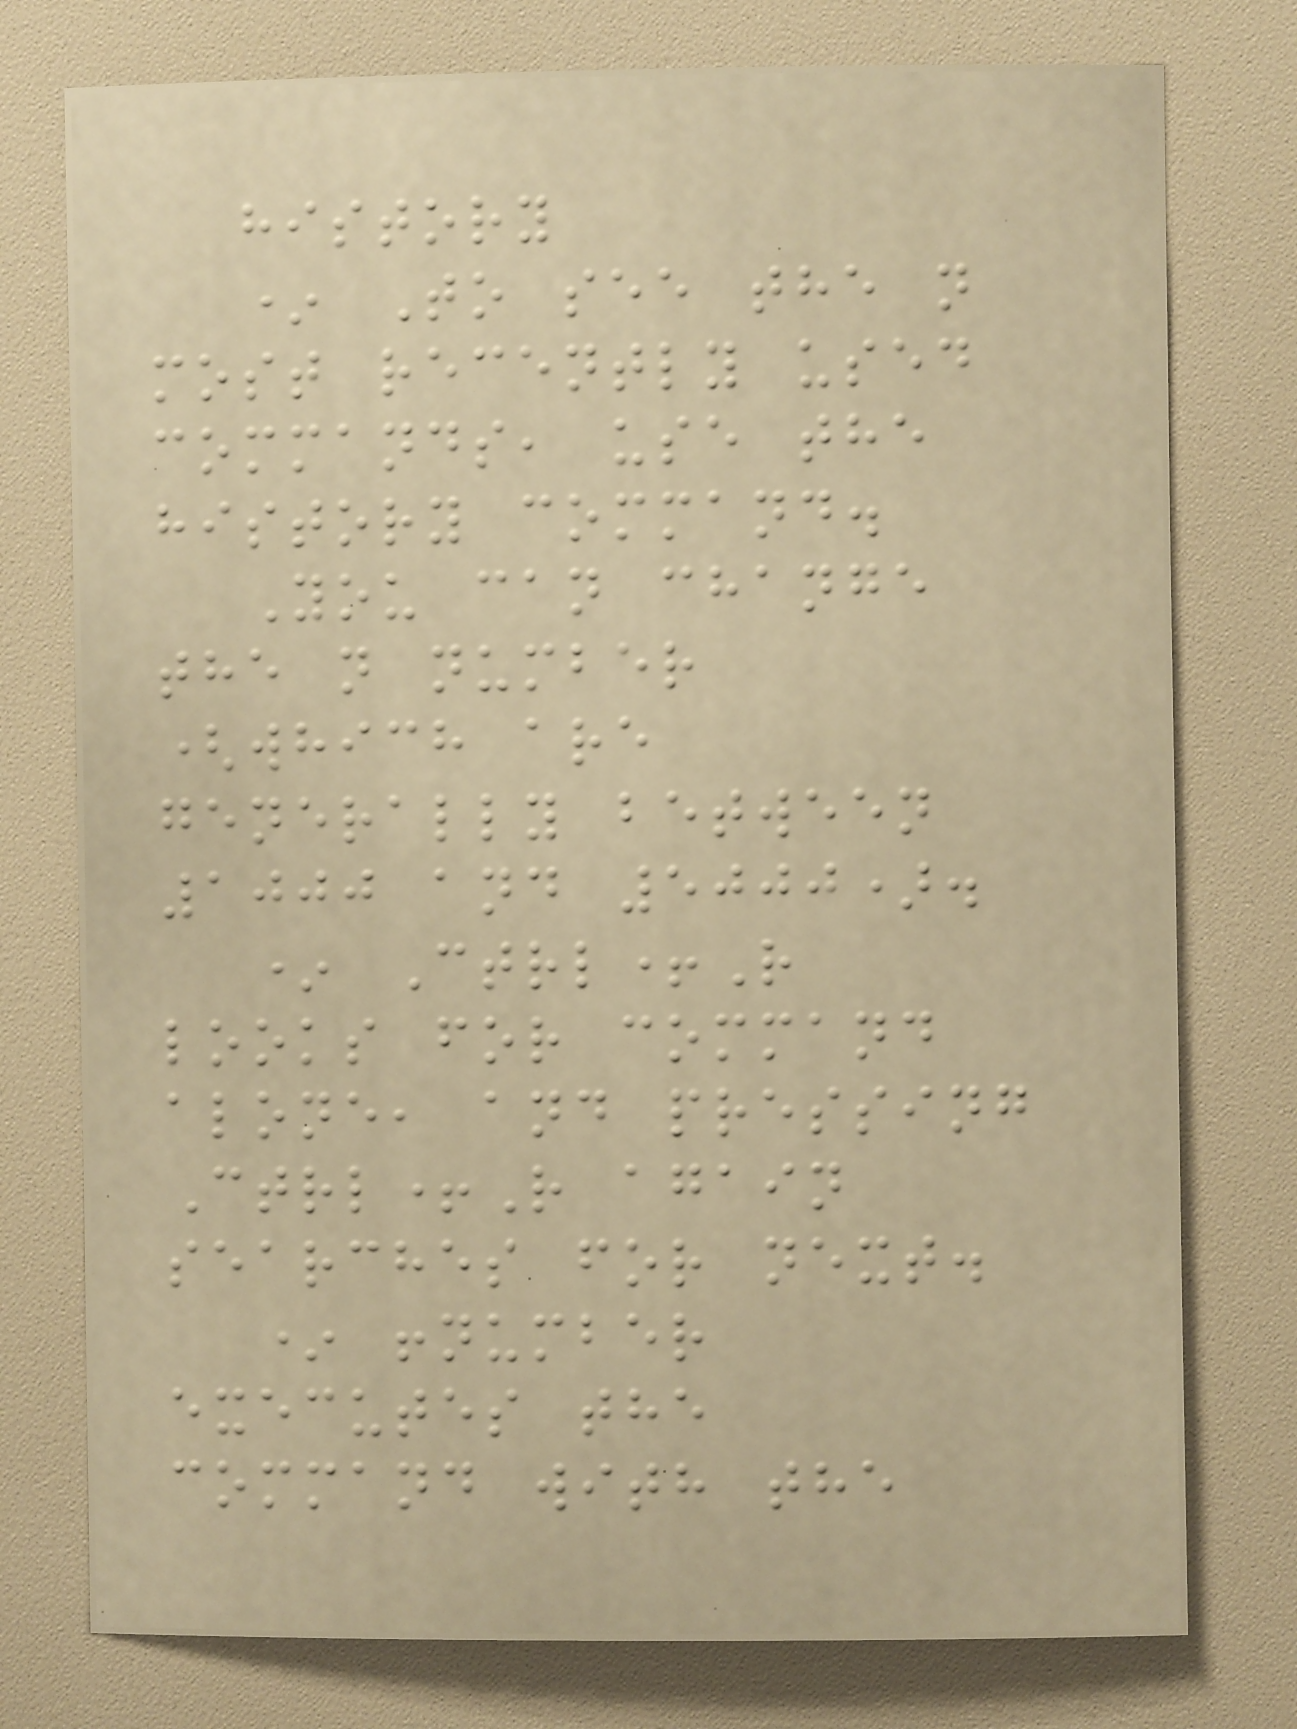history
* To see the n
most recently used
commands, use the
history command.
You can change
the n number
(which are
generally between
1000 and 5000).
* Ctrl+R
looks for command
alone, and pressing
Ctrl+R again
searches for next.
* !number
executes the
command with the
